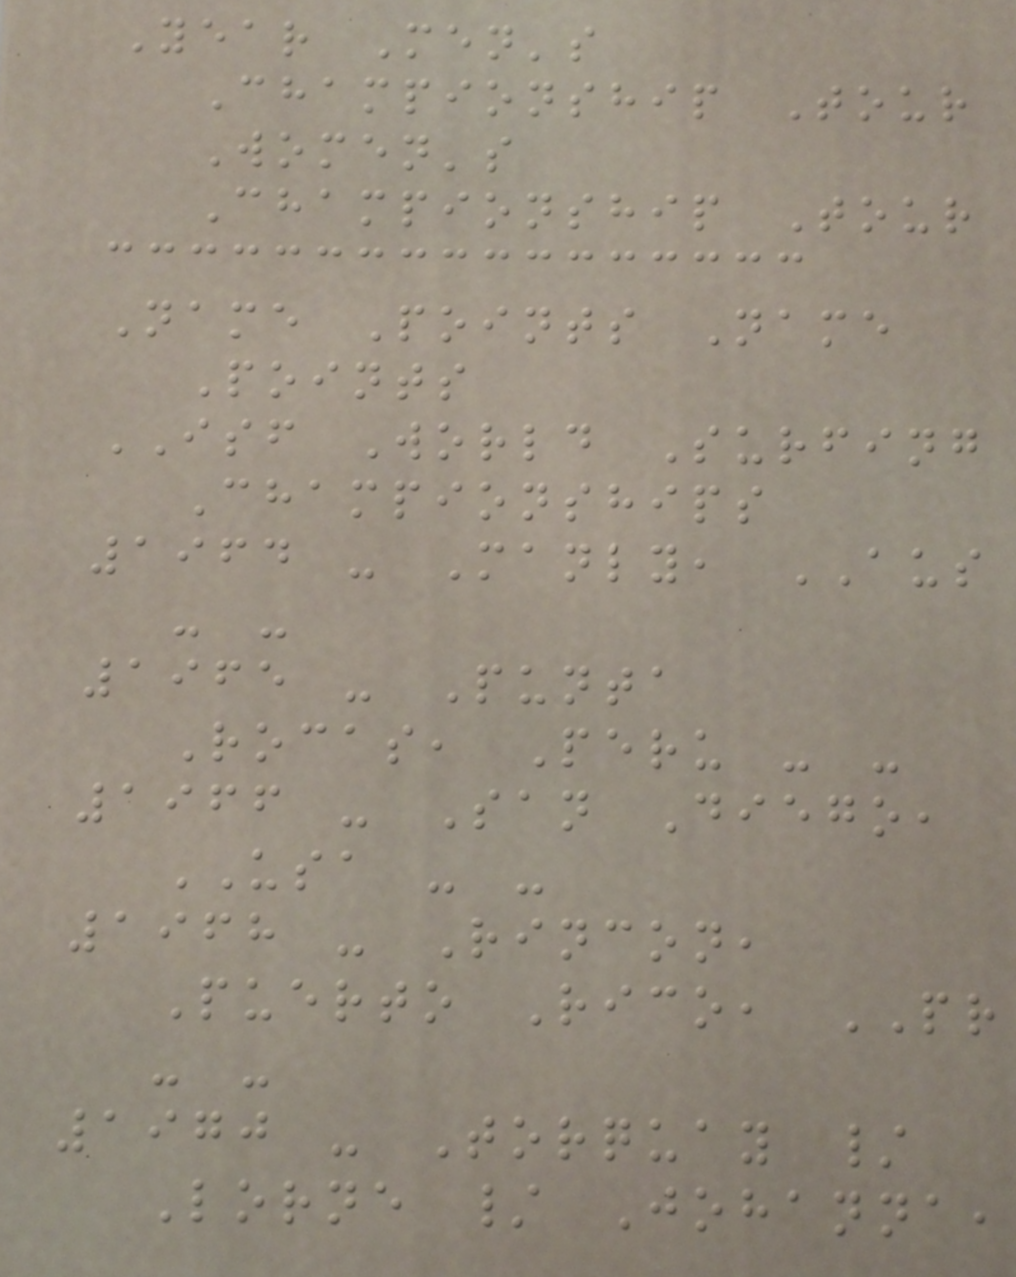Year Men's
Championship Tour
Women's
Championship Tour
Name Points Name
Points
ISF World Surfing
Championships
1964 - Manly, AUS
- -
1965 - Punta
Rocas, Peru - -
1966 - San Diego,
USA - -
1968 - Rincon,
Puerto Rico, PR
- -
1970 - Torquay /
Lorne / Johanna,
